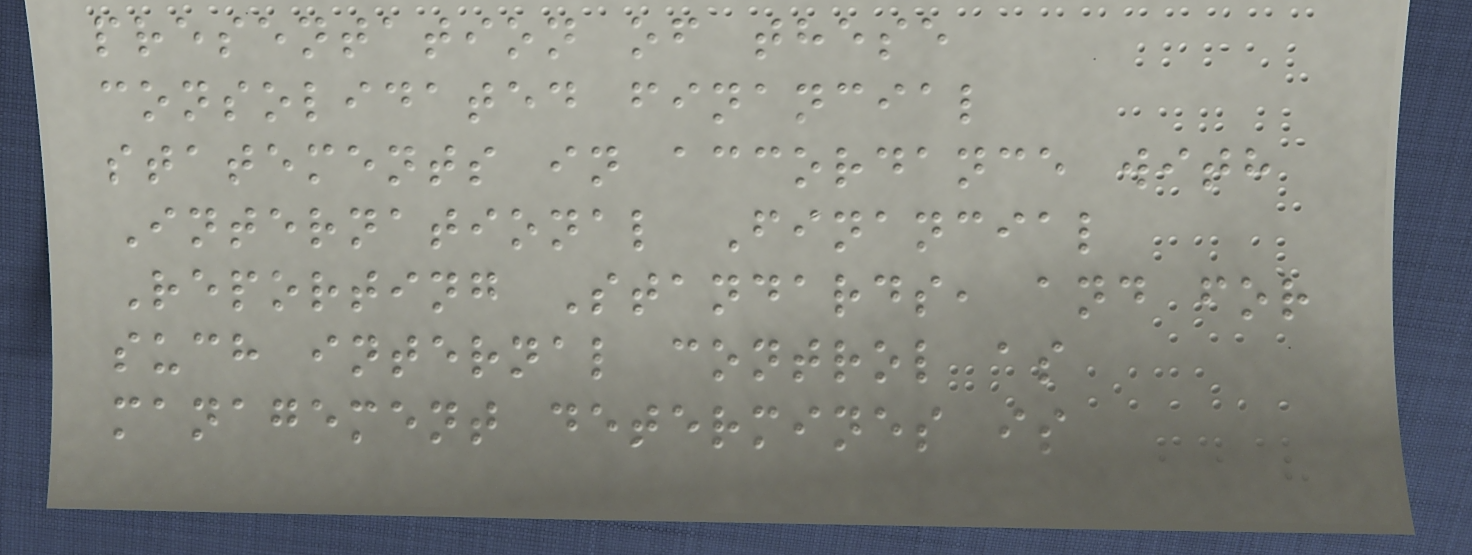presentation of these
consolidated financial
statements in accordance with
International Financial
Reporting Standards, and for
such internal control as
management determines is
